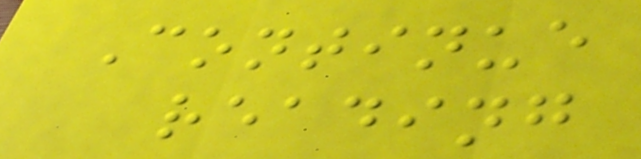Continue
reading
